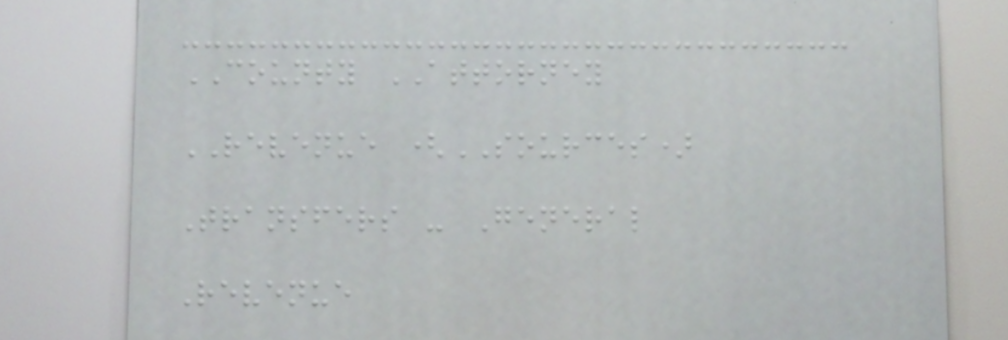COUNTY ATTORNEY
REVENUE (SOURCES)
Transfers - General
Revenue
